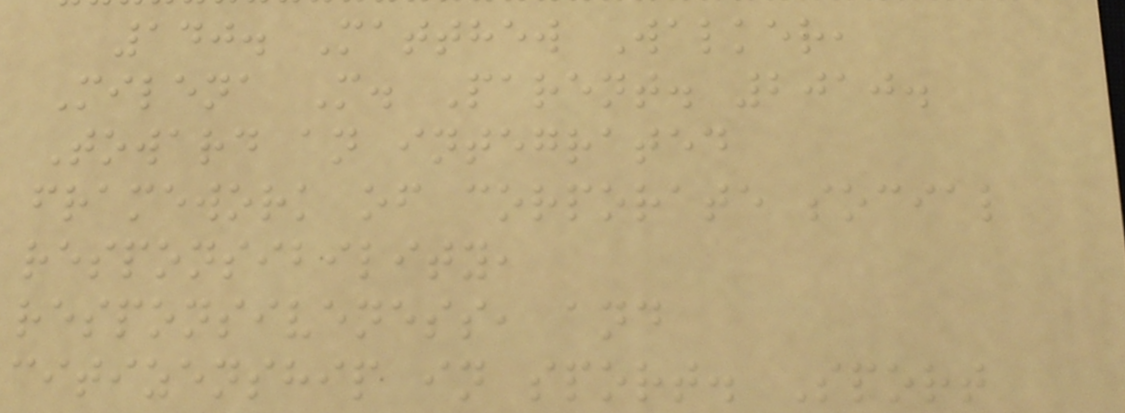140. Matthew Walker,
Milena M. Parent. 2010.
Toward an integrated
framework of corporate social
responsibility,
responsiveness, and
citizenship in sport. Sport
